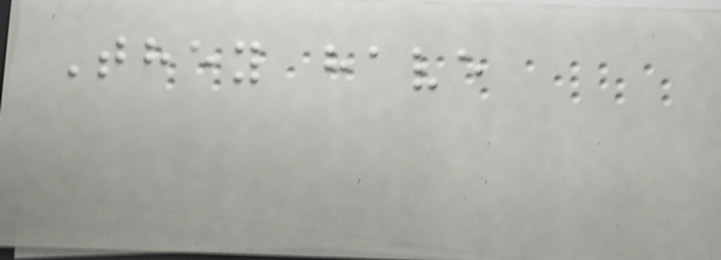They have
